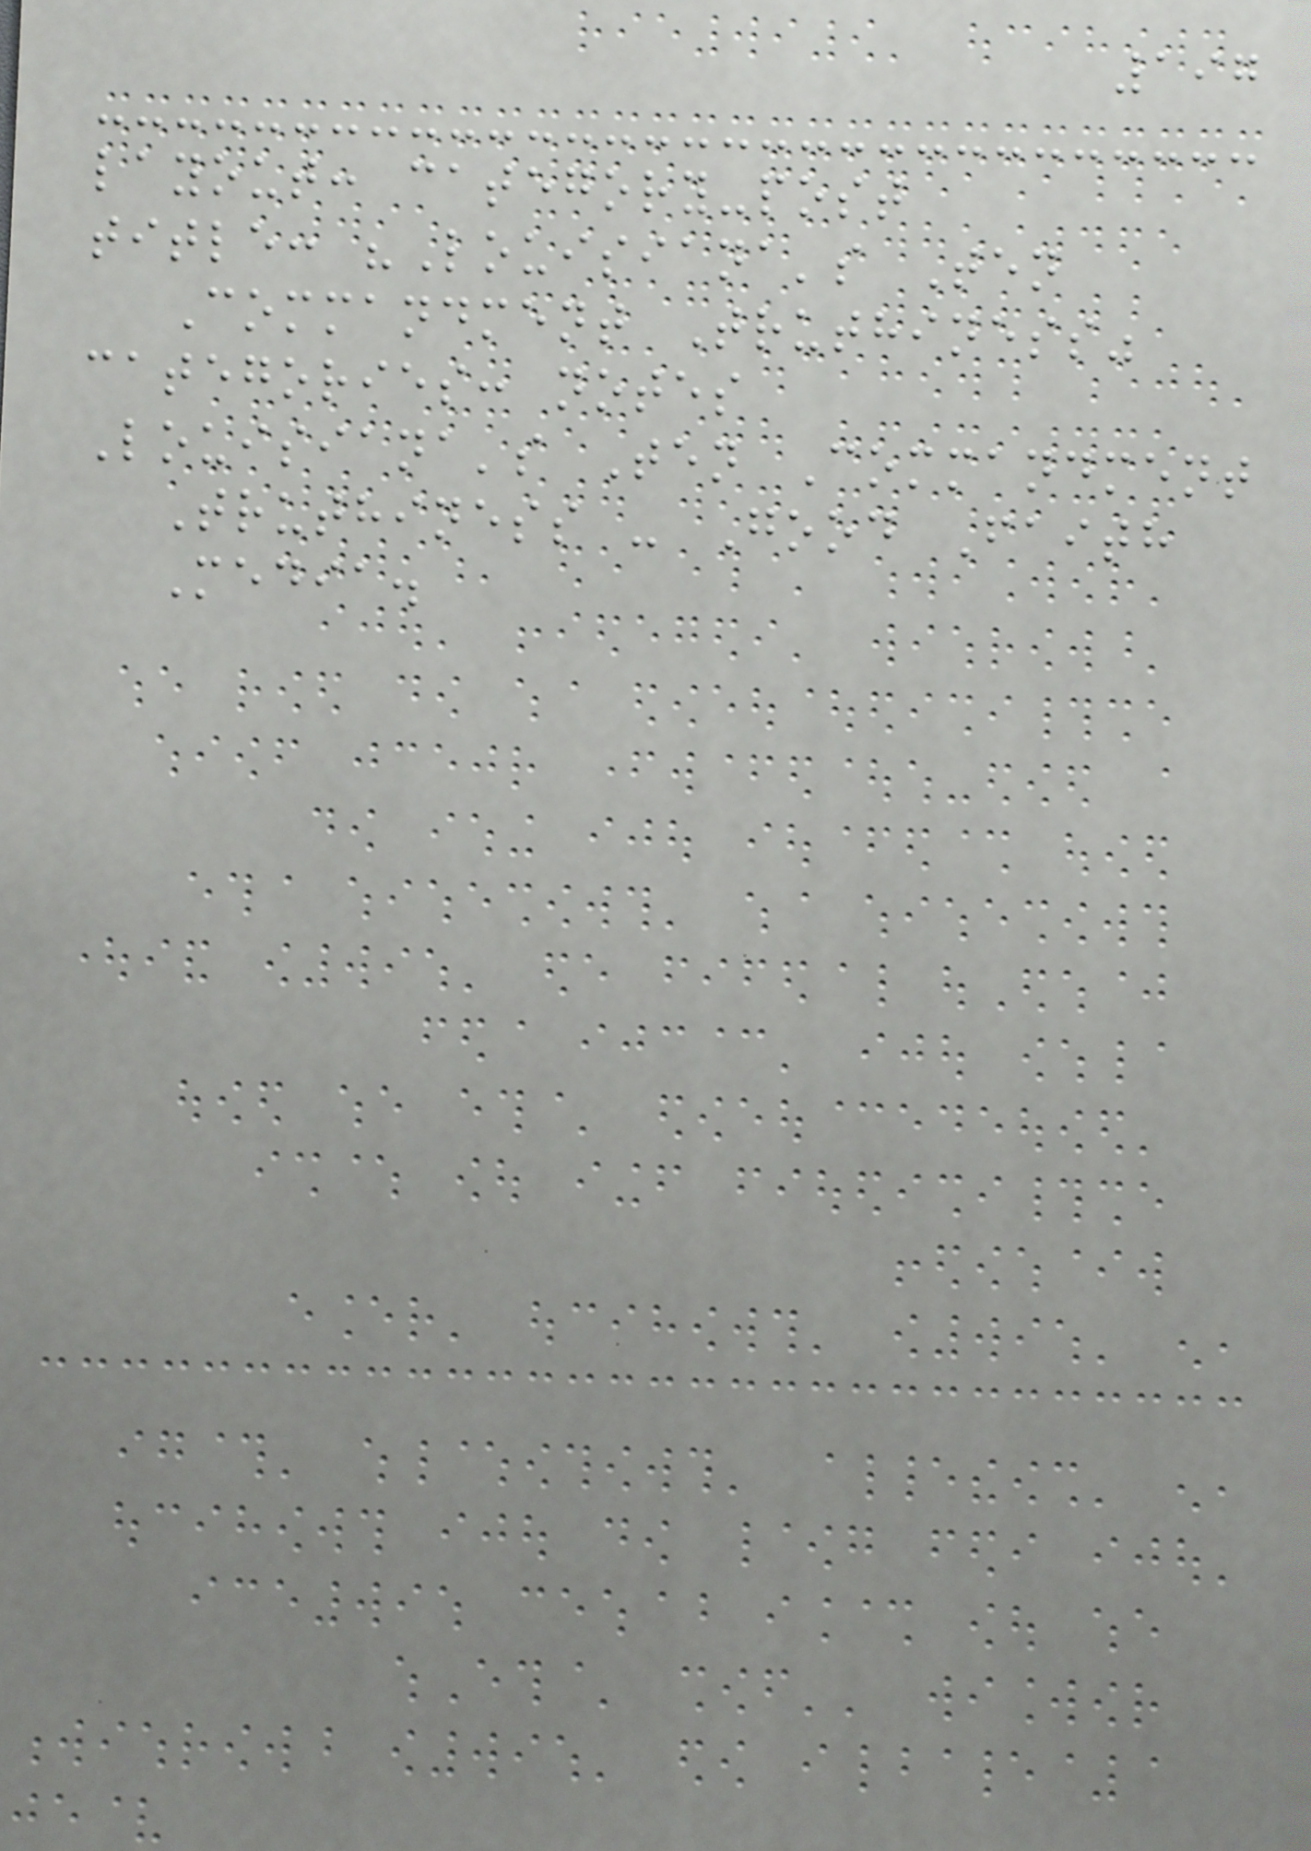197
layout: category-post
title: "Louisiana's Ten
Commandment Truthiness"
categories: notes
Louisiana's Ten Commandment
Truthiness - Good Faith
Media.
